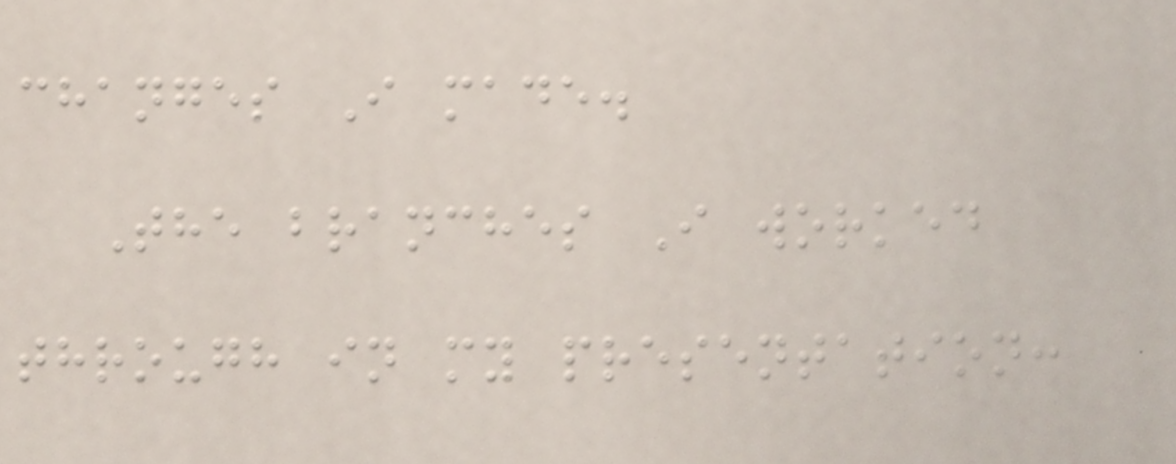changes I made.
The branches I worked
through in my presentation:
